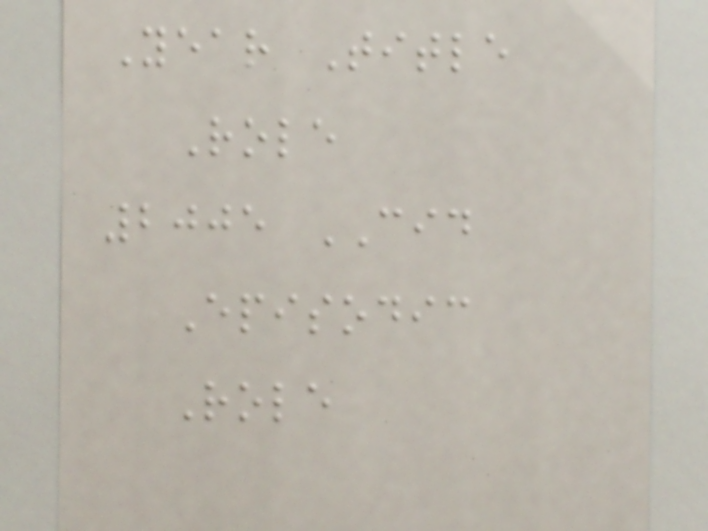Year Title
Role
2005 CID
Episodic
Role
